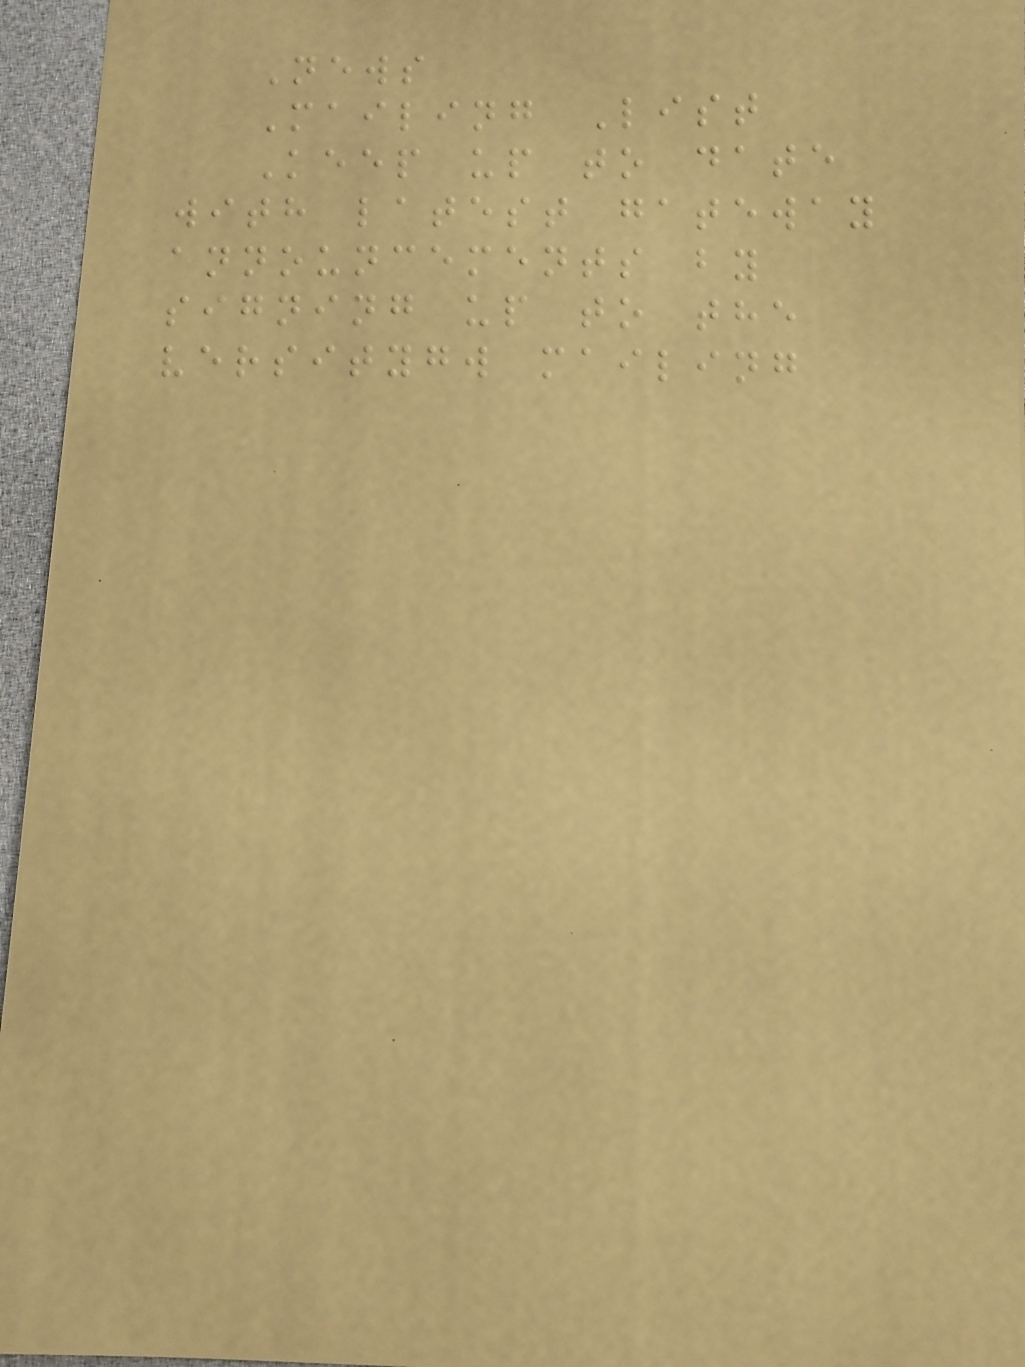News
Mailing List
Keep up to date
with latest gateway
announcements by
signing up to the
versitygw mailing
